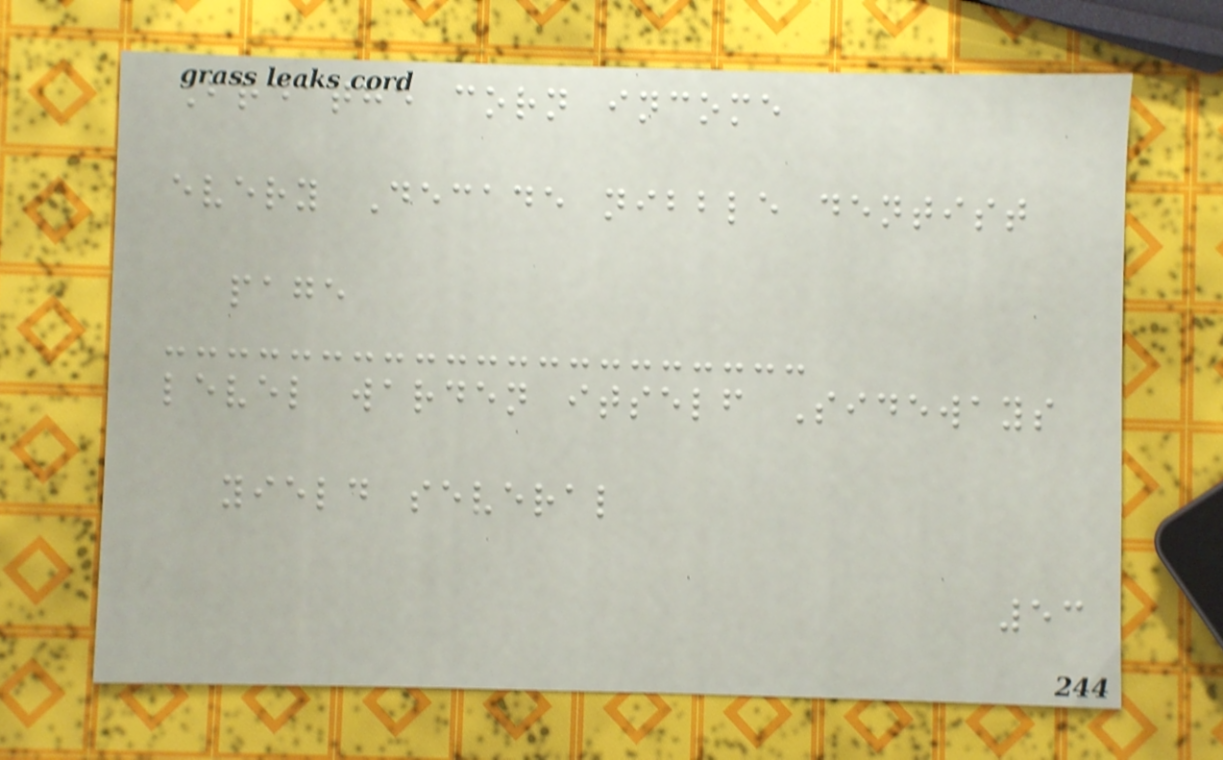Breathe corn income
every Decade nibble dentist
page
level warden itself Sideways
yield several
53
